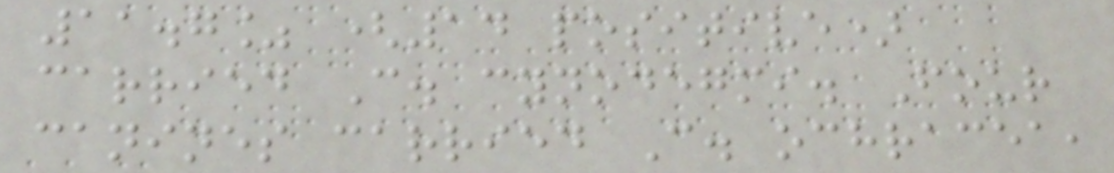11.7% (14 positive)
carried C. cynodegmi. Four
canines carried C. ochracea,
